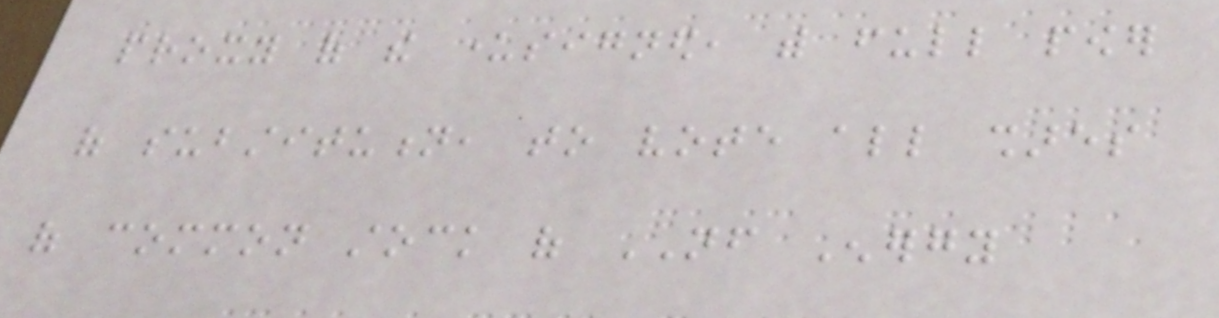proxy of the undersigned, with full power
of substitution, to vote all shares
of common stock of NF Energy
